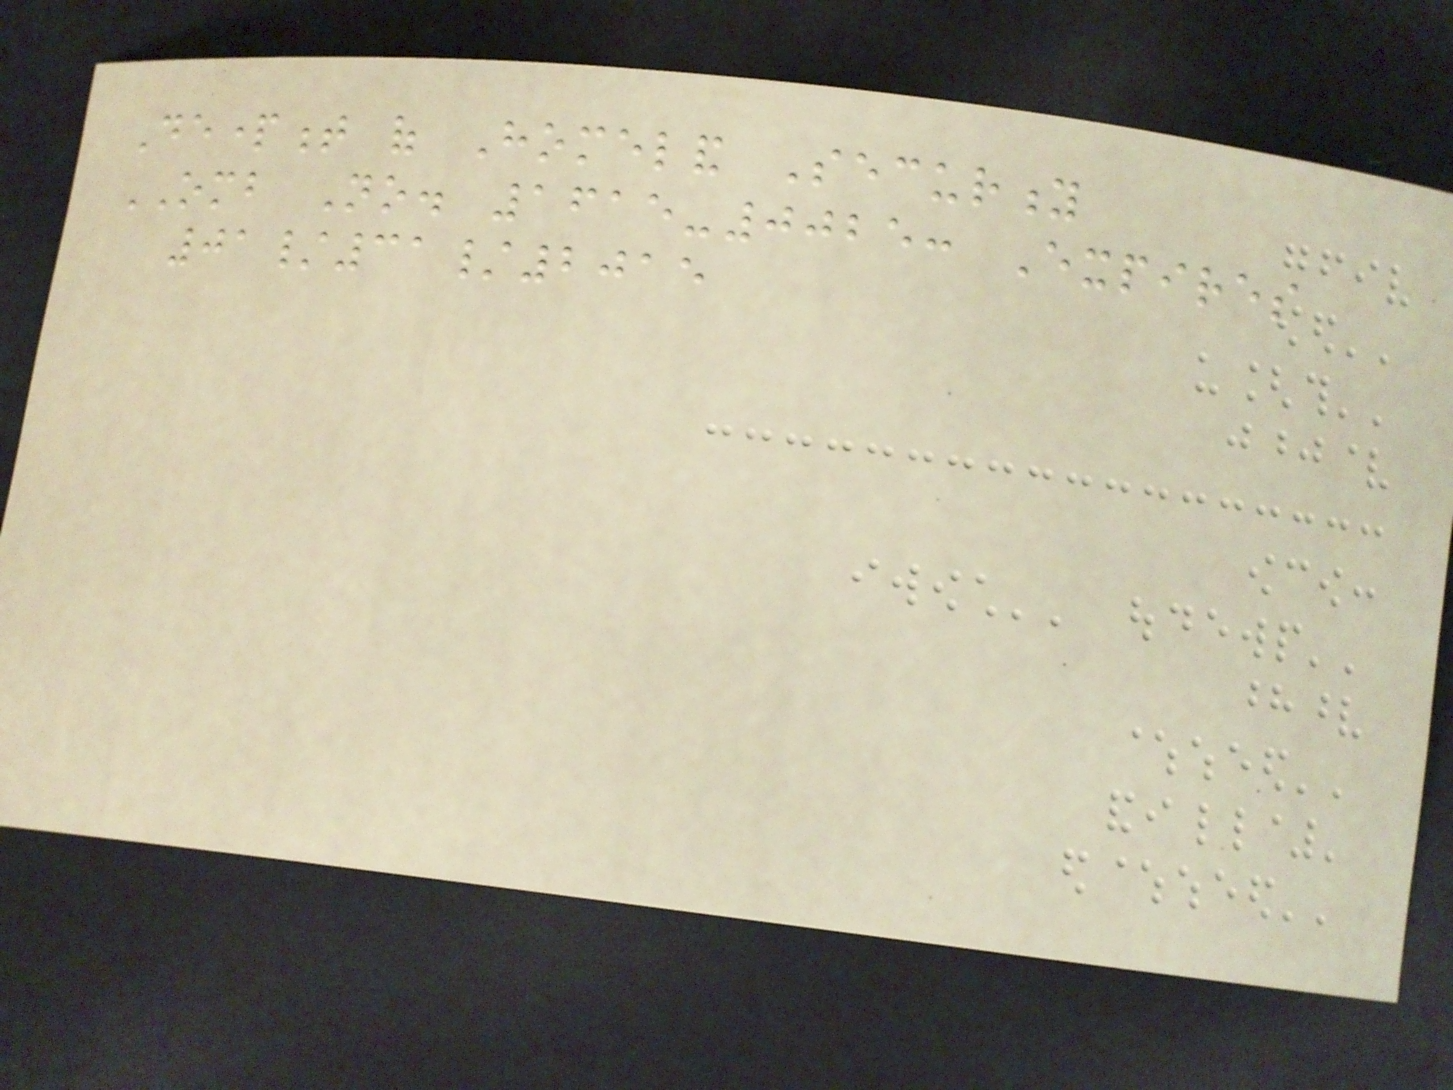Department of Homeland Security
OMB No. 1615-0025: Expires
01/31/2015
